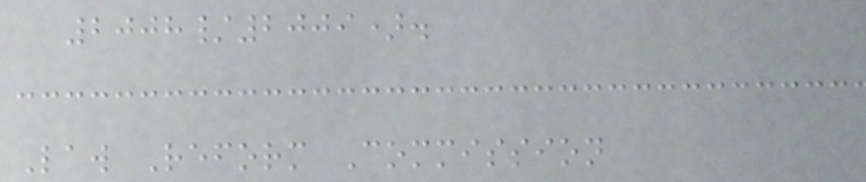2008/2009).
Law Reform Commission
